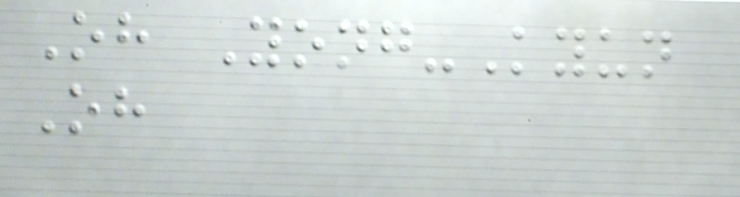Oh Yong-Kyun
Oh
